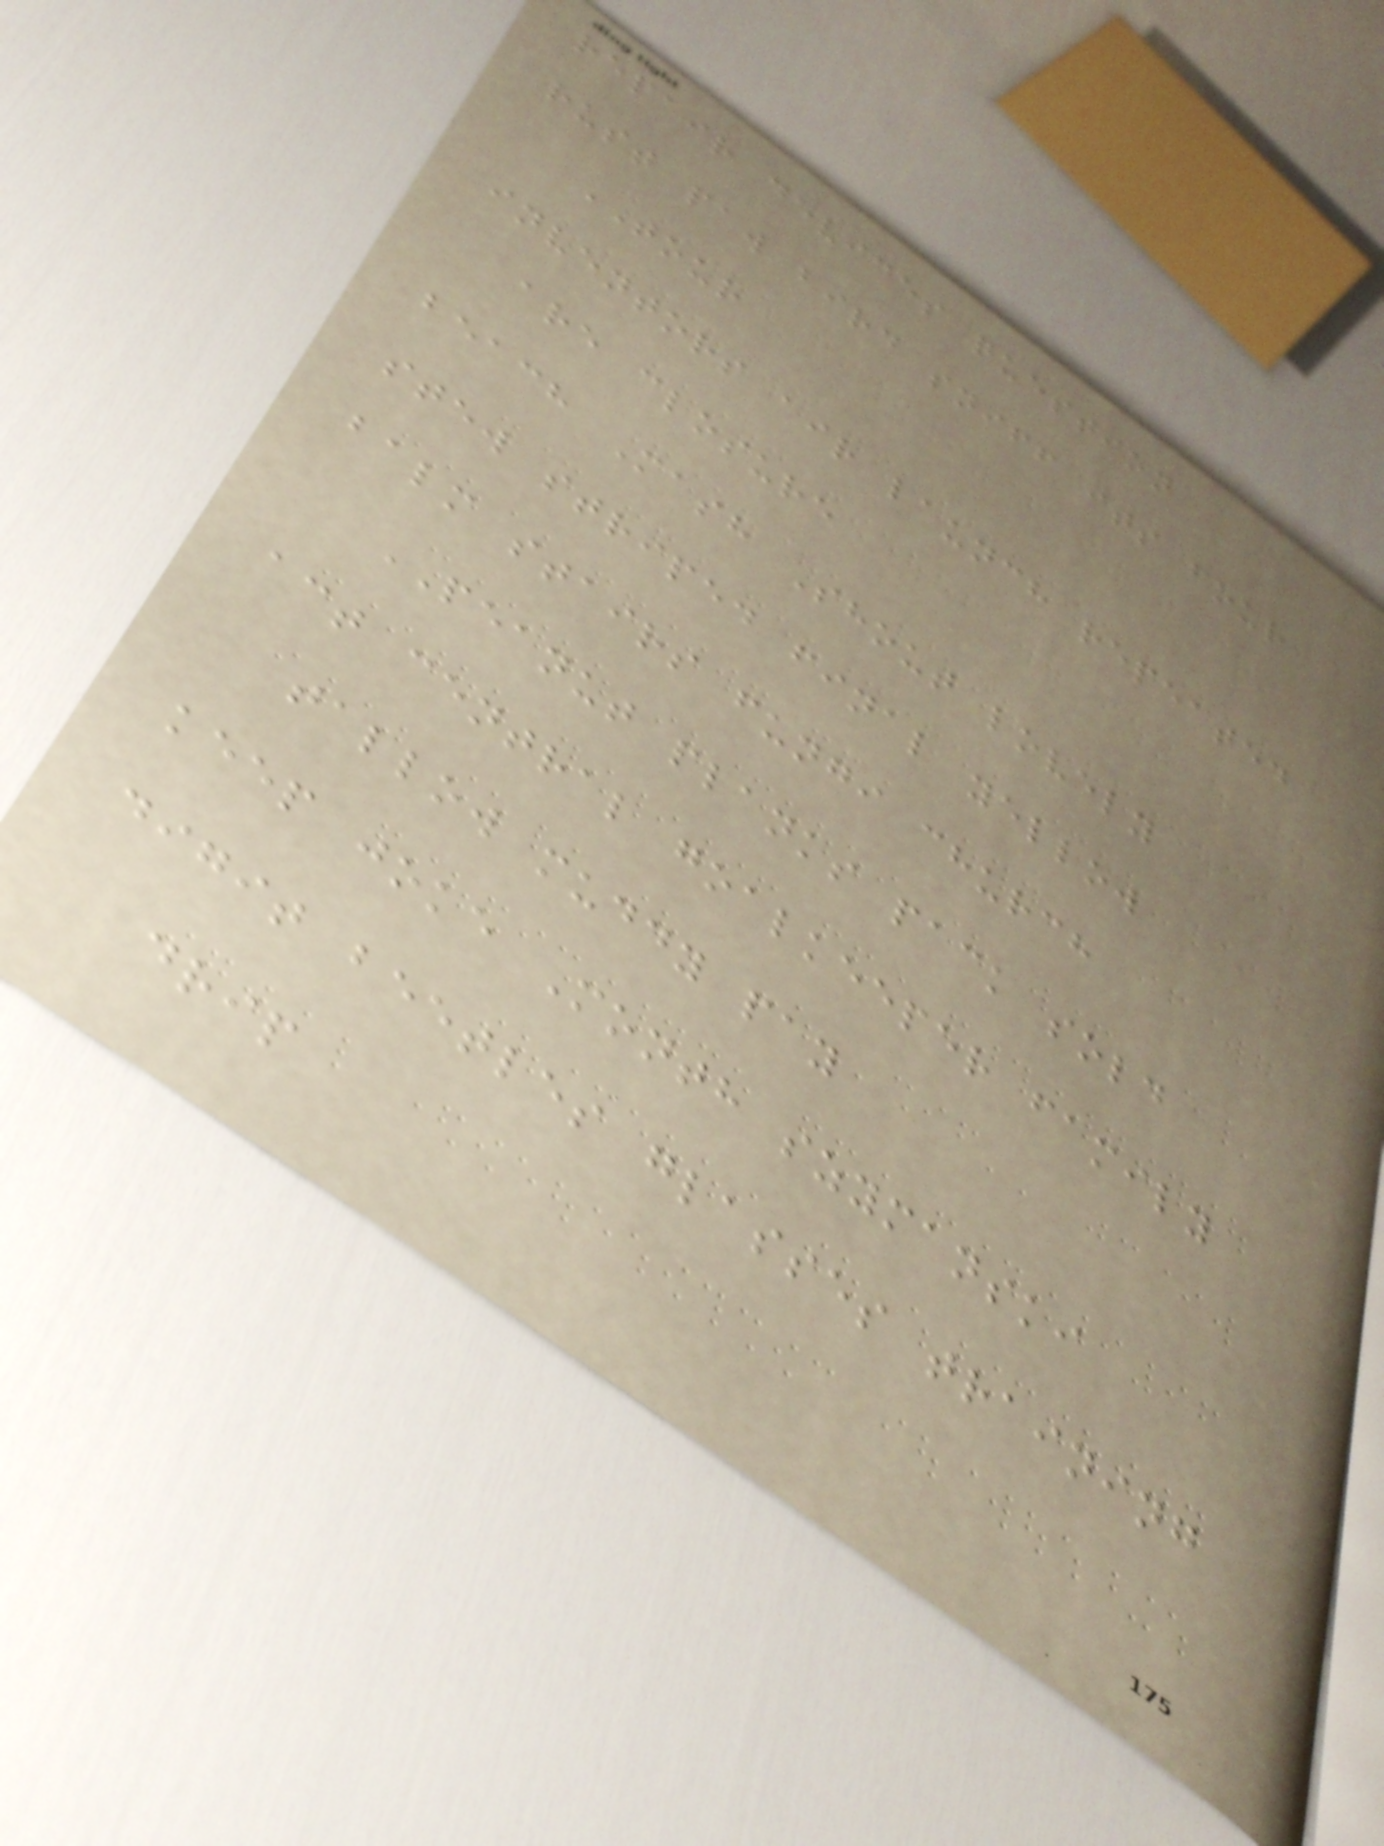repair devices question
rust paw bird sniff its four
TOUR
inventors air launch repeated
are closure
beach Mash Shout lovely
stew striped final yellow
balm stairs fungi church
PEANUT planks pack sold
act central goalkeeper family
tallow muddy pay
keep joke Month szymanski
digit beetles glasses training
drip
